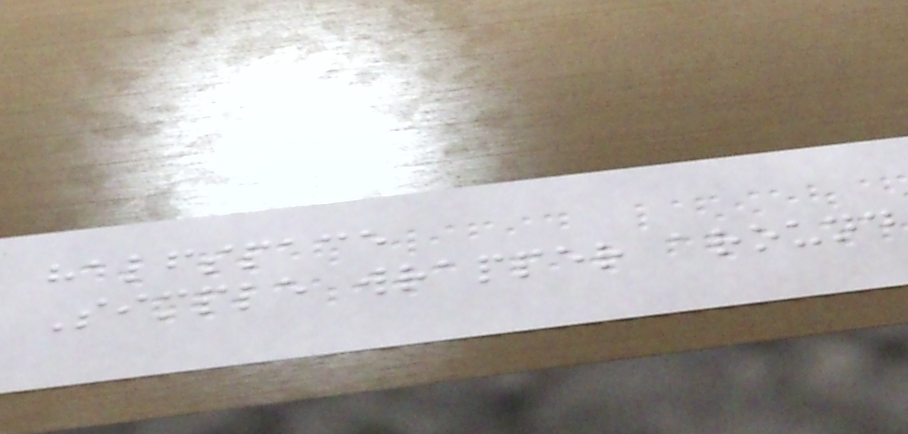halfspace
Simple wrapper around
